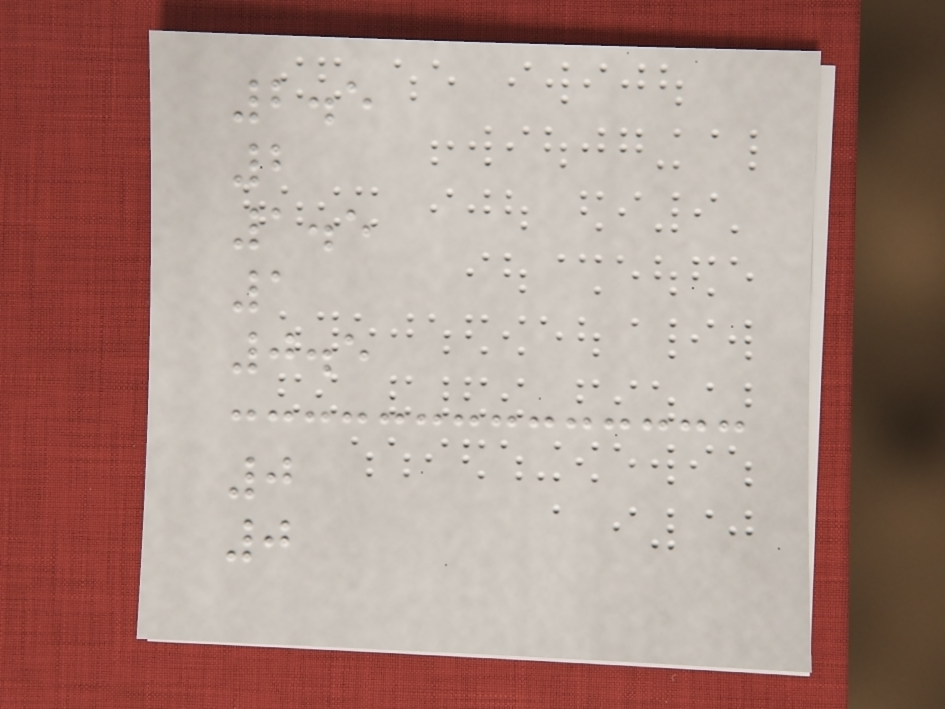2.5
2
1.5
1
0.5
0
0
